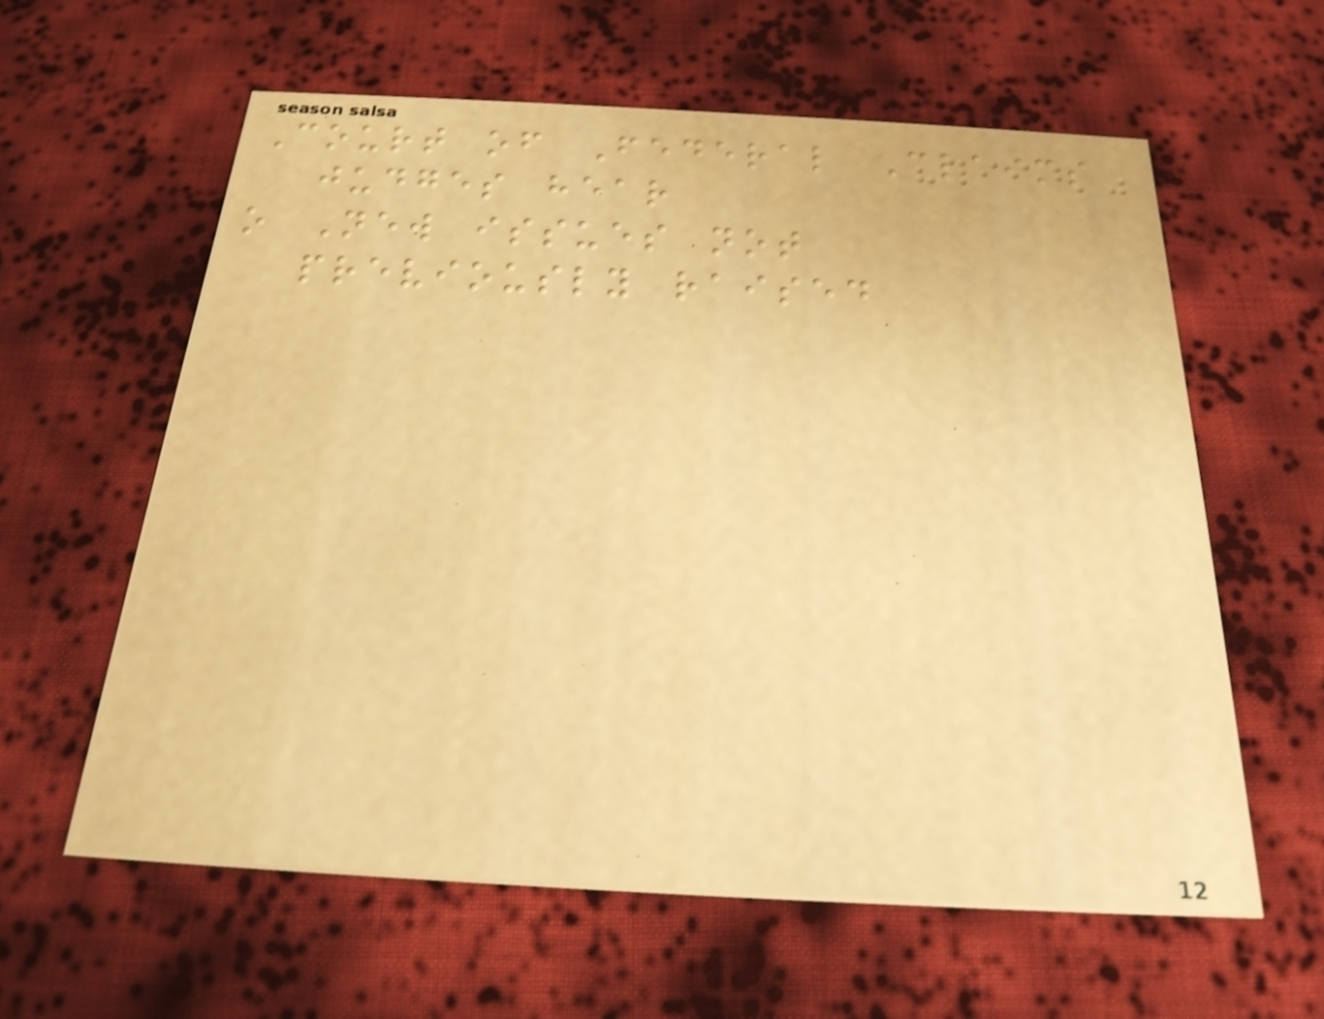Court of Federal Claims
judges hear
o New issues not
previously raised
